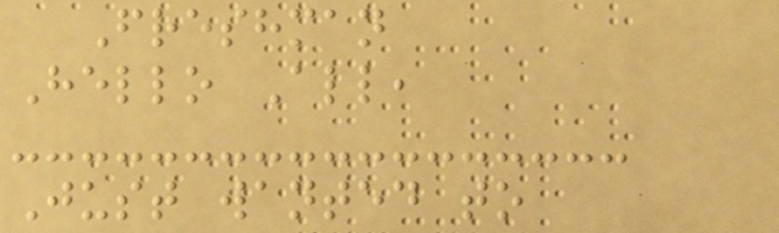Freshman
Hello All,
Just wanted to
